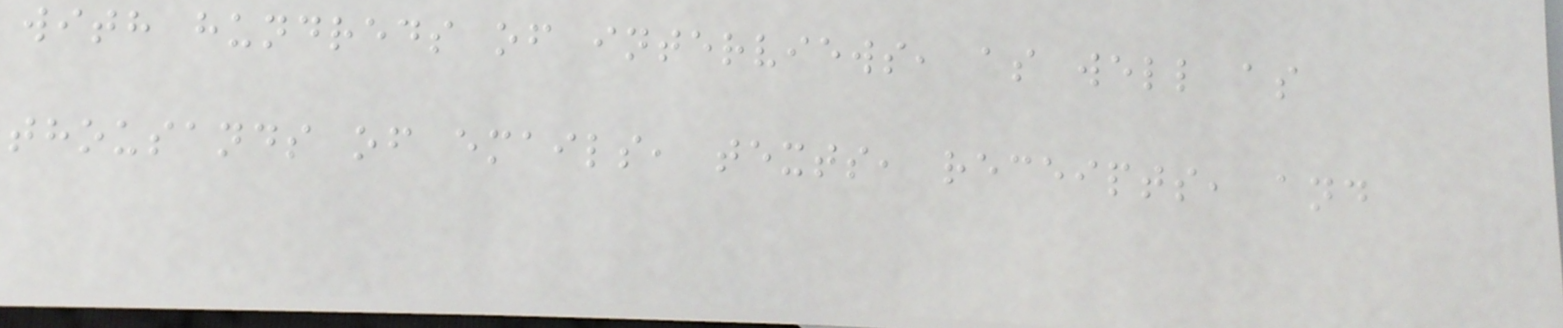with hundreds of interviews, as well as
thousands of emails, texts, receipts, and
